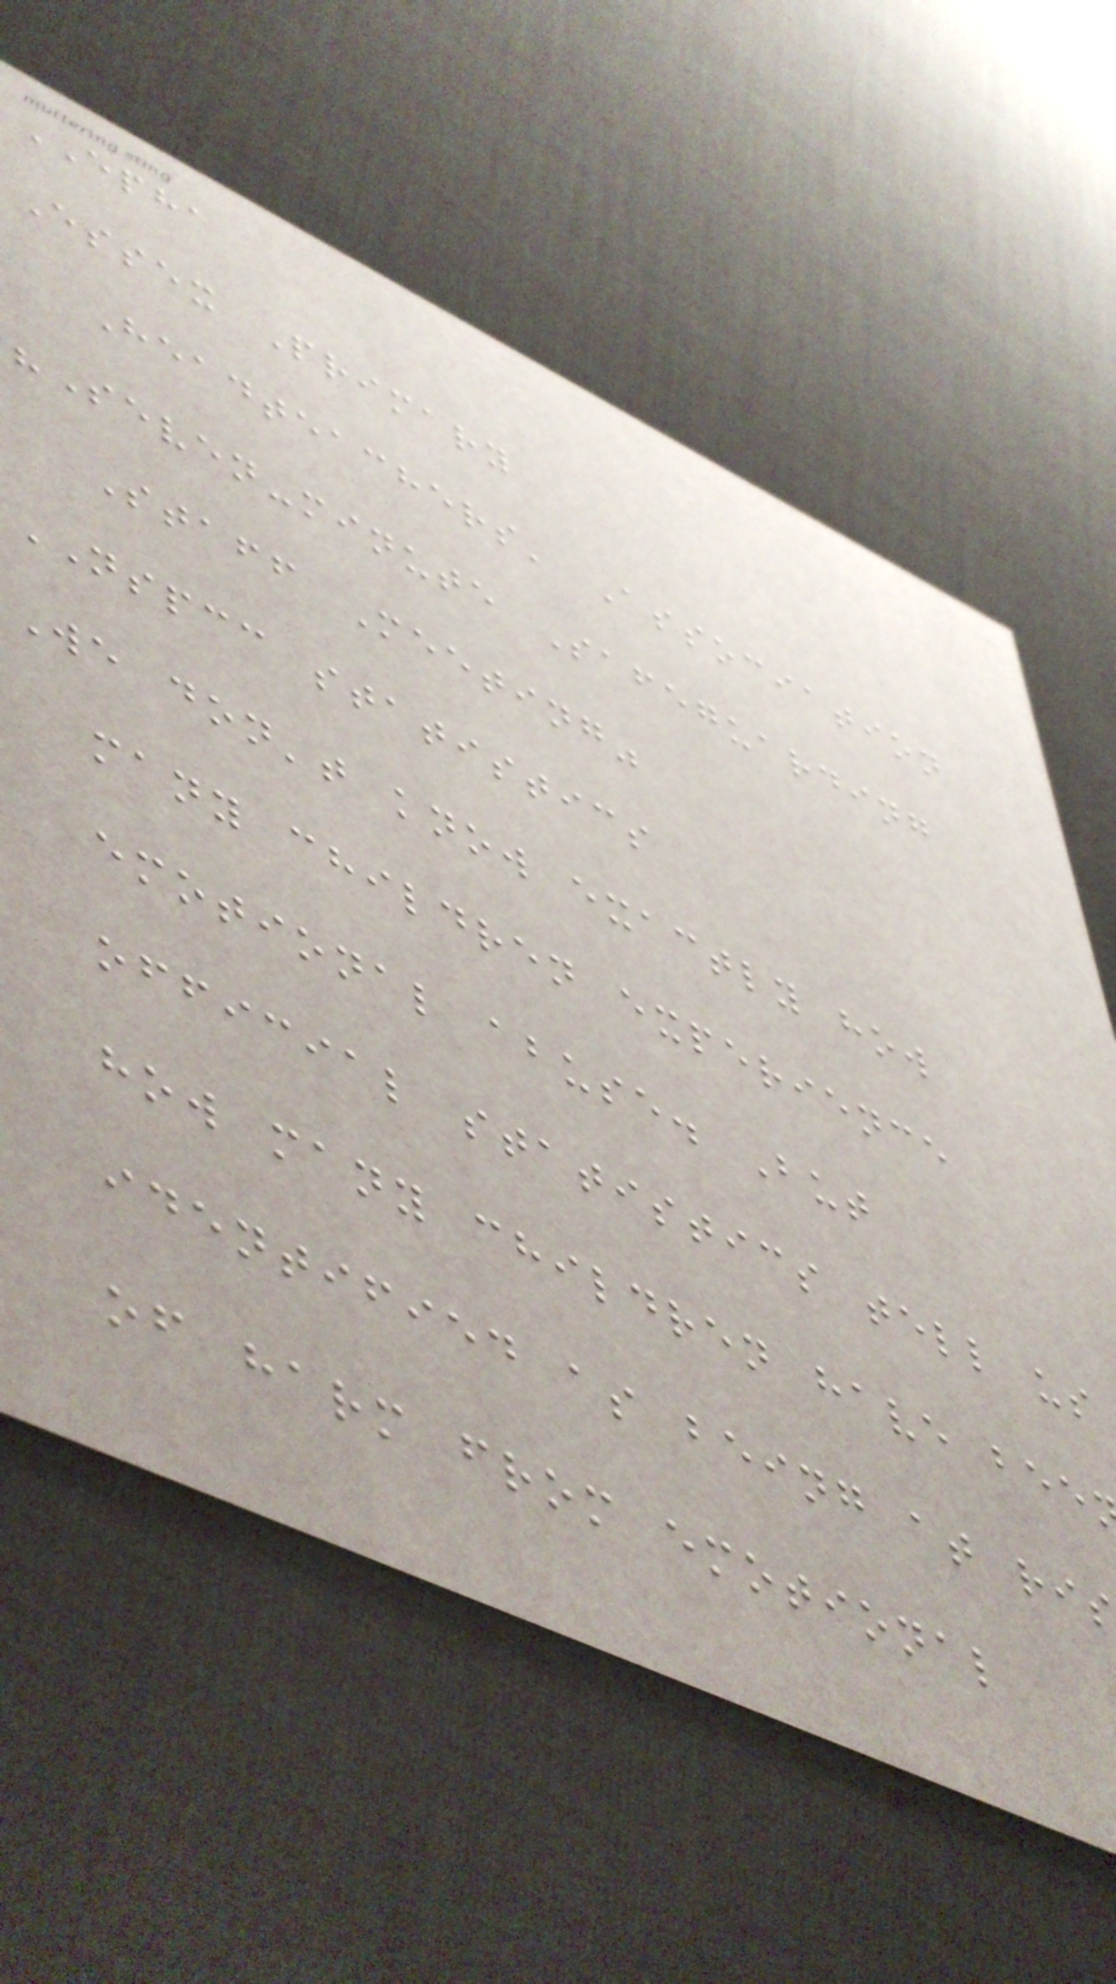EPHA
Essex Primary
Headteachers' Association
"Seven-minute Safeguarding
Staff Meeting"
NSPCC statistics
We don't know exactly how
many children experience
emotional abuse. But
official statistics tell us
how many children have bee
identified as being at ri
of harm from emotional
